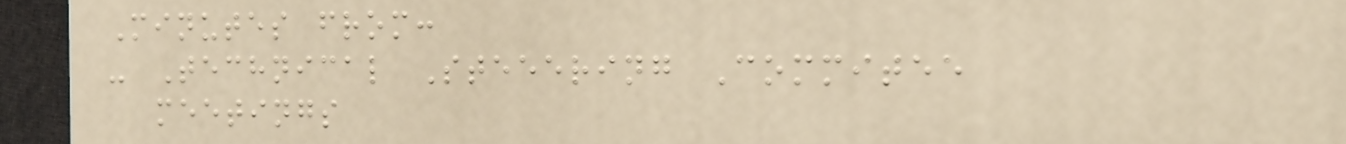Minutes from:
- Technical Steeering Commitee
meetings
